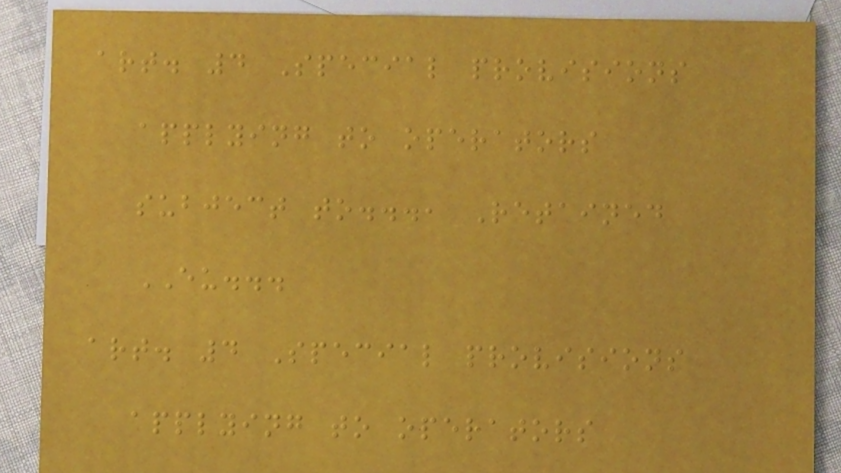art. 4 Special provisions
applying to operators
subject to..., Retained
EU...
art. 4 Special provisions
applying to operators
